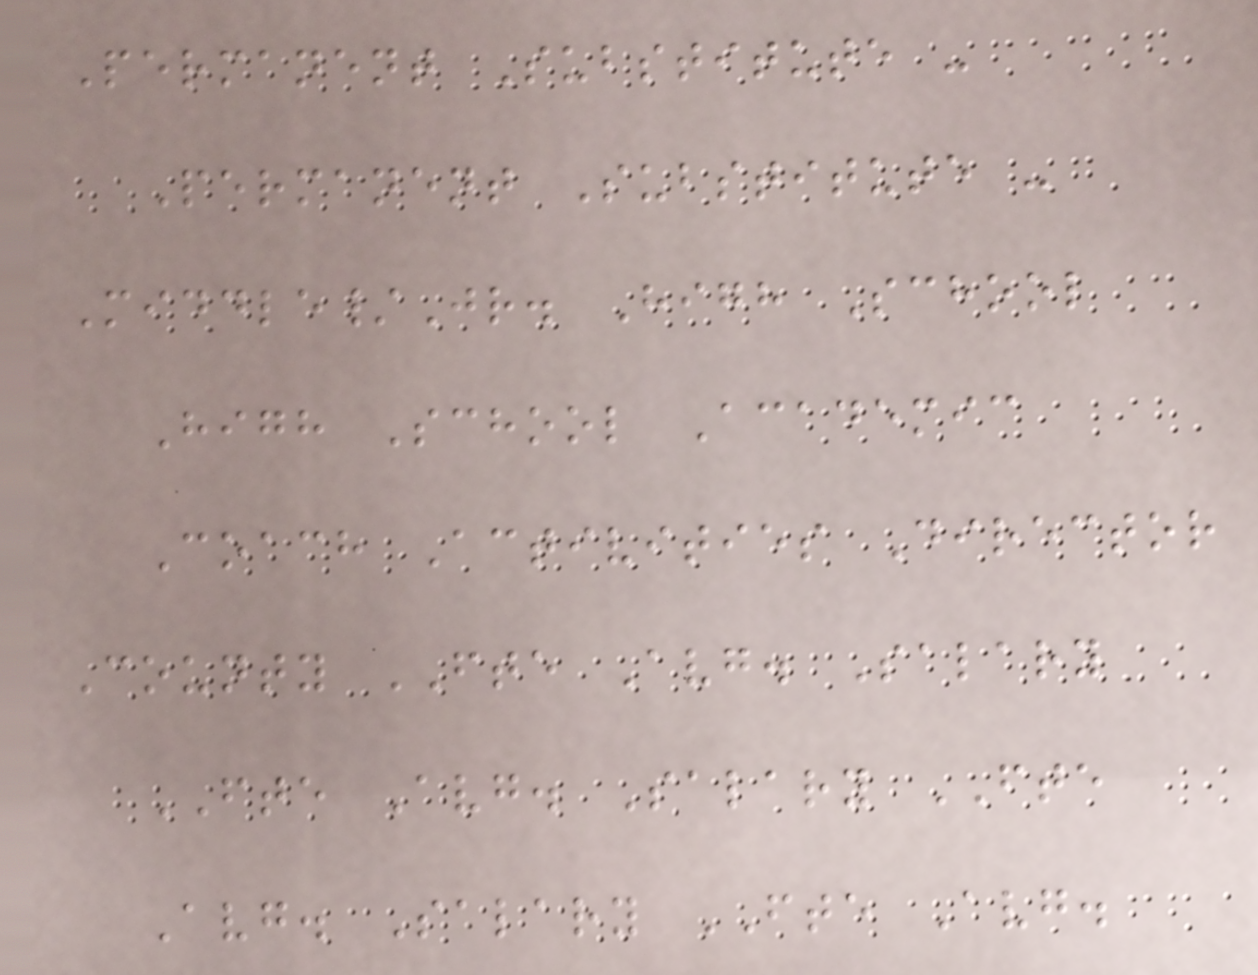Permanent Substitute -
Permanent Substitute -
Middle/Jr. High School
High School Academic
Coach Activities Director
County FTE Avg. Salary
FTE Avg. Salary FTE
Avg. Salary FTE Avg.
